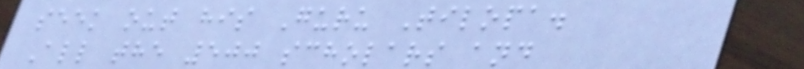seek out his Guru Tilopa.
All the 500 scholars and
